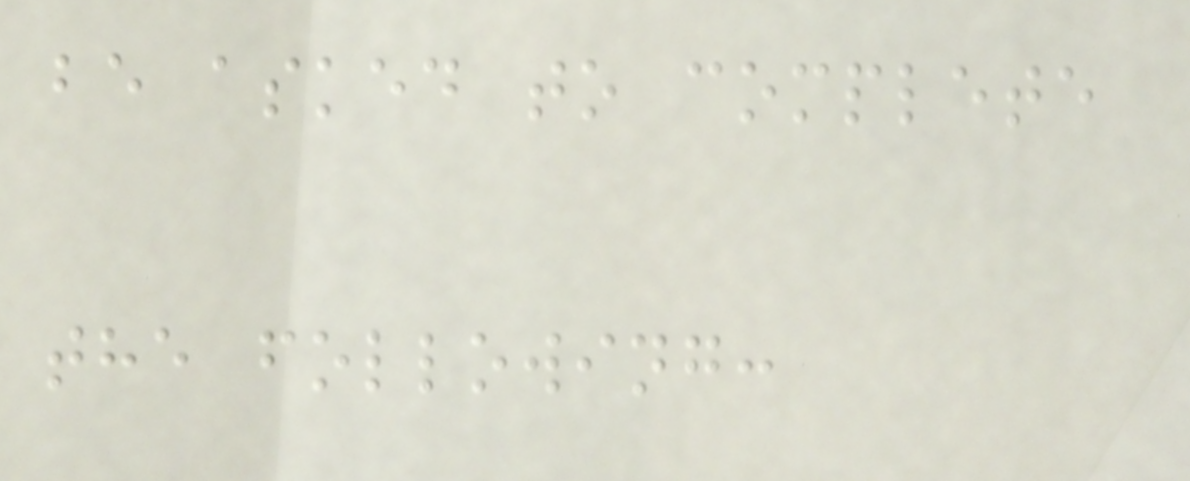be asked to complete
the following:
